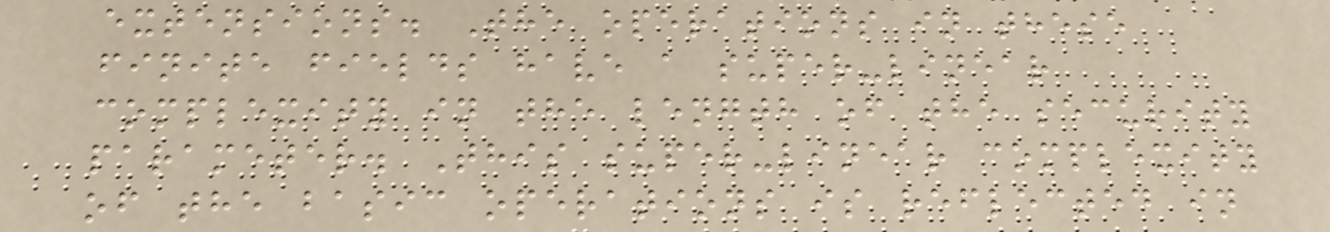extensions. The operations in these
finite fields have a super-linear
complexity in the length of the security
parameter. This super-linear complexity
of the basic operations is reflected in
